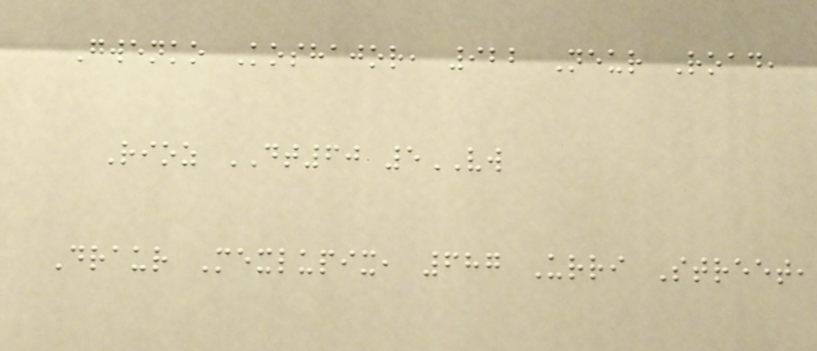Gwenko Koshajor, 922 Neur Road,
Rioz DT60 5VW
Draur Mexlupix, 687 Urri Street,
